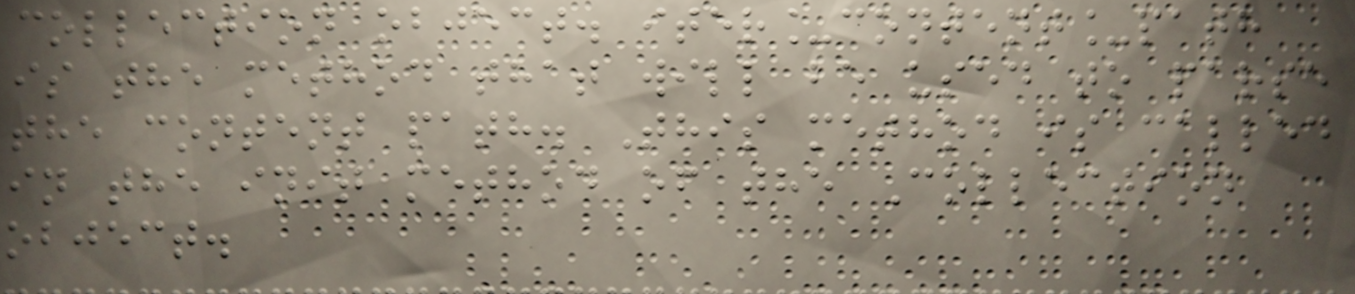collection object. iter_content_path
is the method that will be used to parse
the content path. This method is called
in the init method of the Collection
object.
